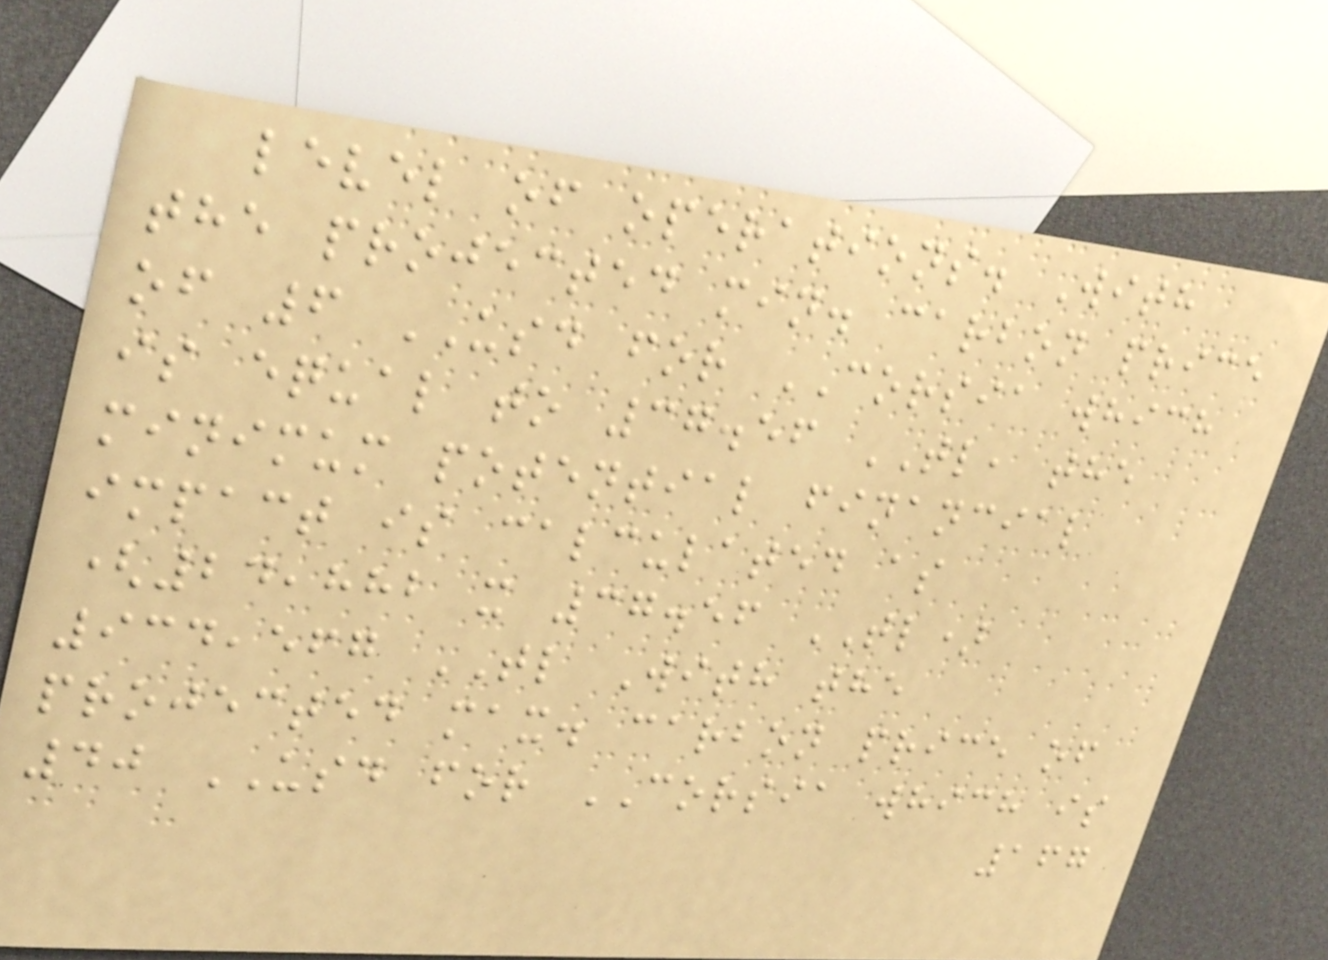level of operations. With
the projected min. carbon price
of 6 USD for CORSIA which
is equal to 37.56 TL, the
minimum potential financial
impact is calculated as
(24,882 x 37.56 TL)
934,567 TL With the
projected max. carbon price of
40 USD for CORSIA which is
167
